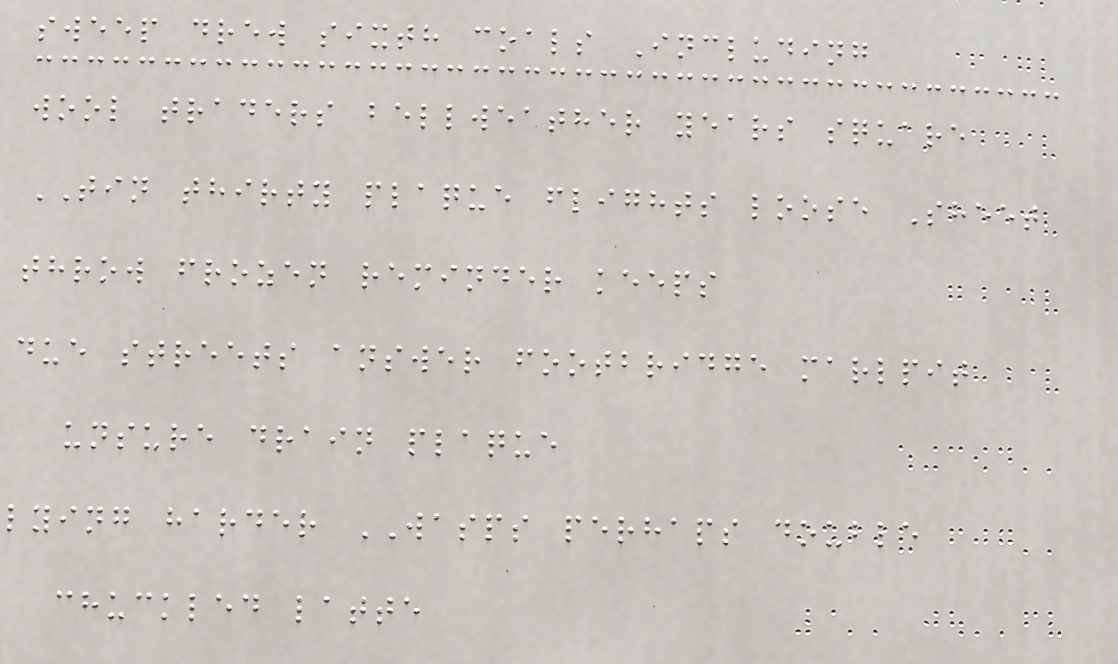sweep drew sixth coals Including
wool traders bellweather years square
TIN thirty plaque flights loose Sheet
throw frozen reminder keeps
due streets answer footbridge marlpit
unsure drain plaque
lying harder WASPS perhaps double
chuckled latte
